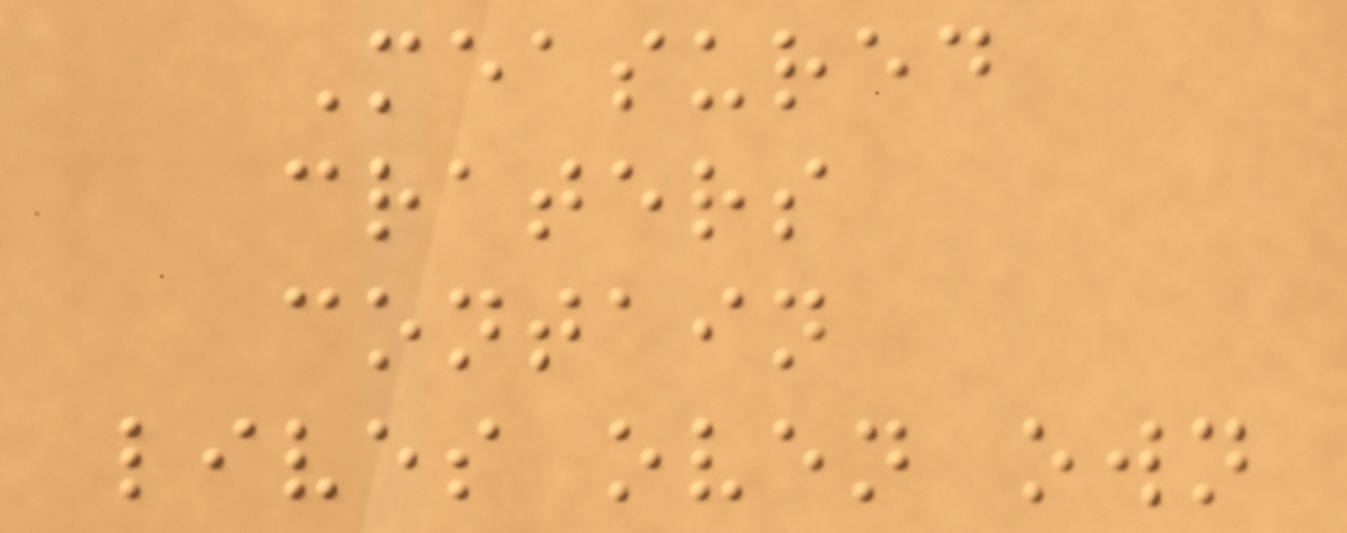Measured
craters
contain
lives oven own
